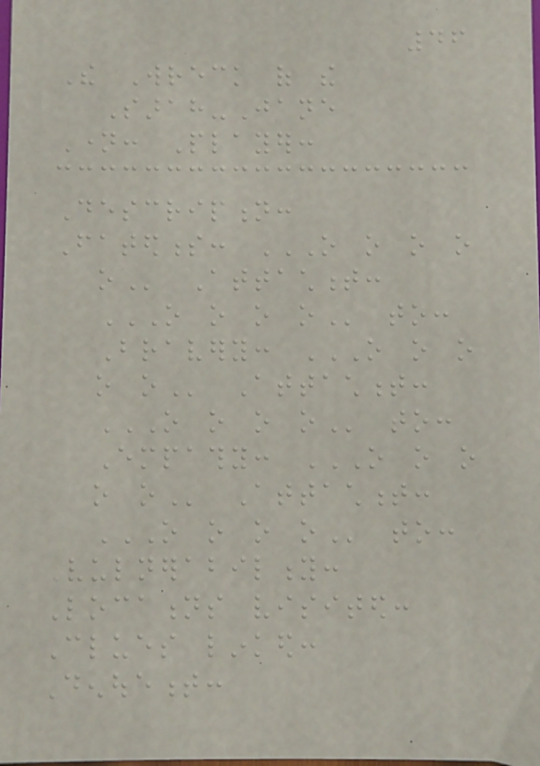46
The Wreck of the
Sarah-Jane
Name: Player:
Description:
Fatedness: O O O O
O Attachment:
O O O O to:
Bravery: O O O
O O Attachment:
O O O O to:
Empathy: O O O
O O Attachment:
O O O O to:
Vulnerability:
Locations visited:
Clues linked:
Denouement:
